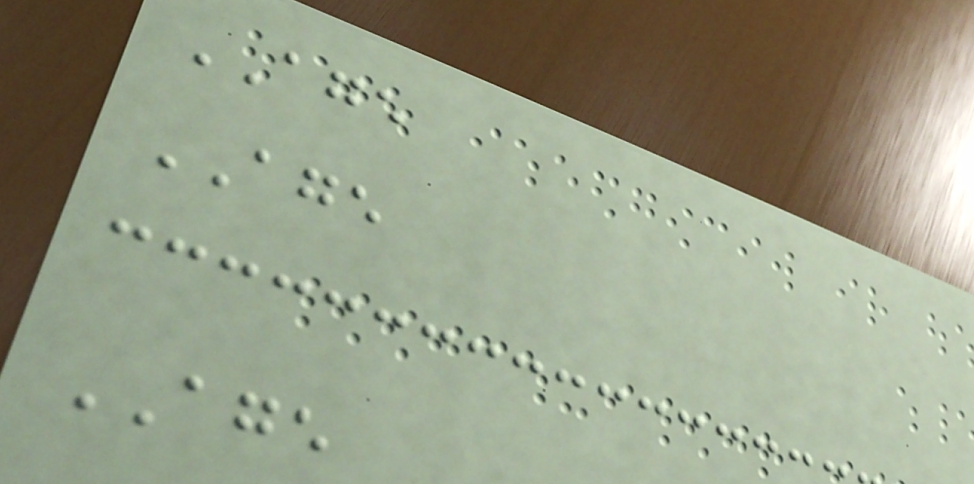AGE
AGE
AGE
